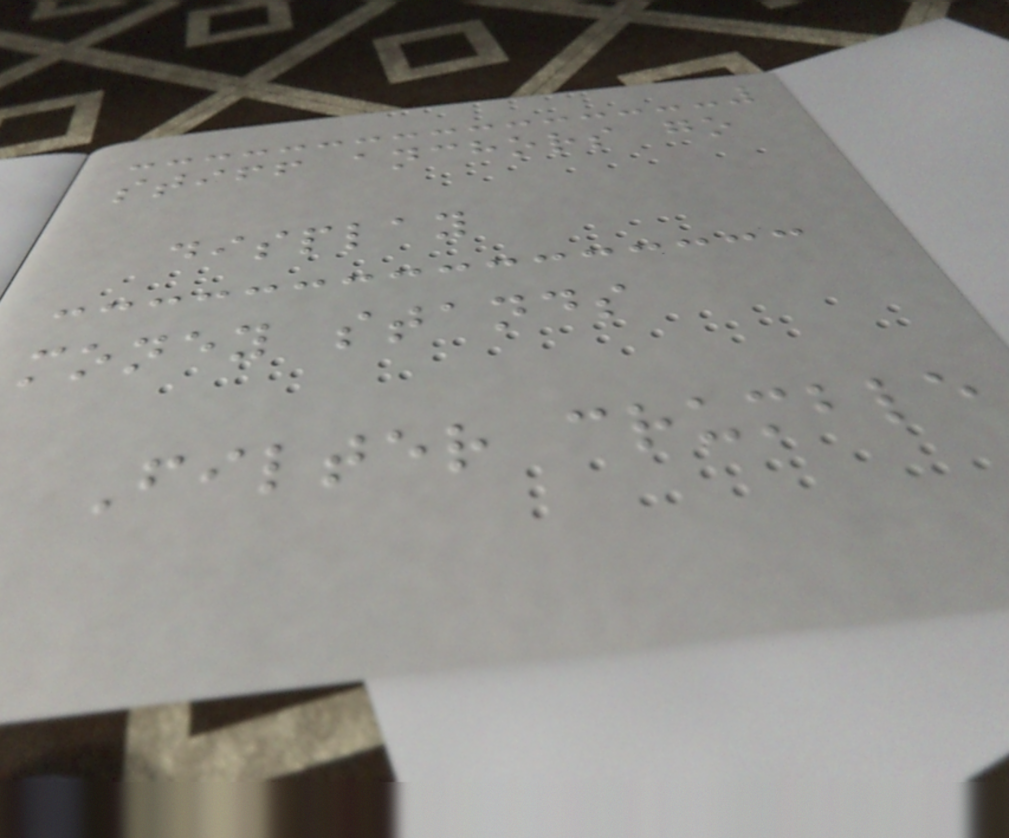stiff anchors go
display
money stands
Filter crumble
